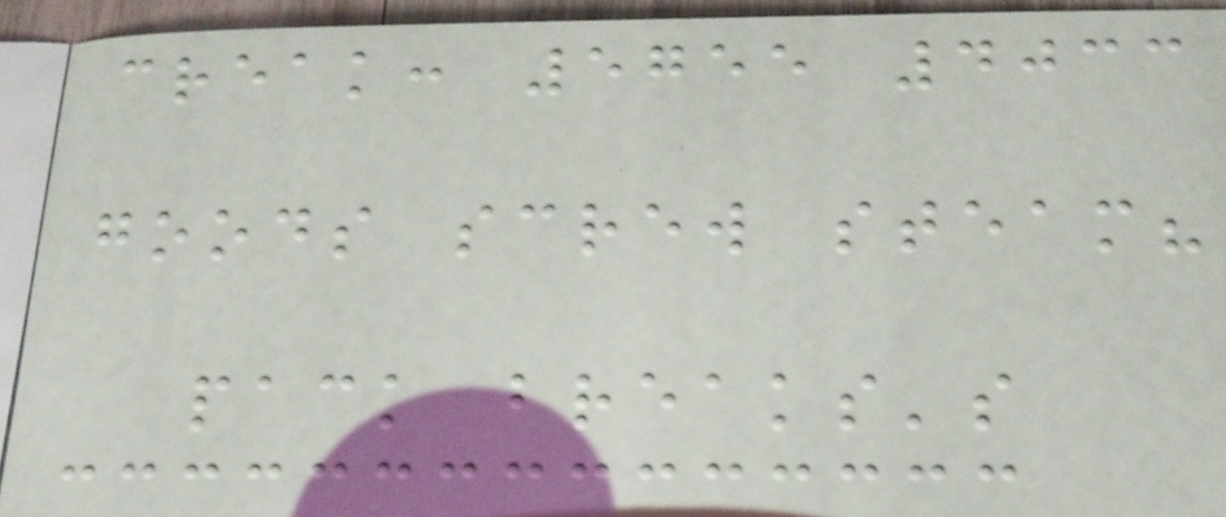creak: 5755 4033
goods screw steam?
pack breaks's
